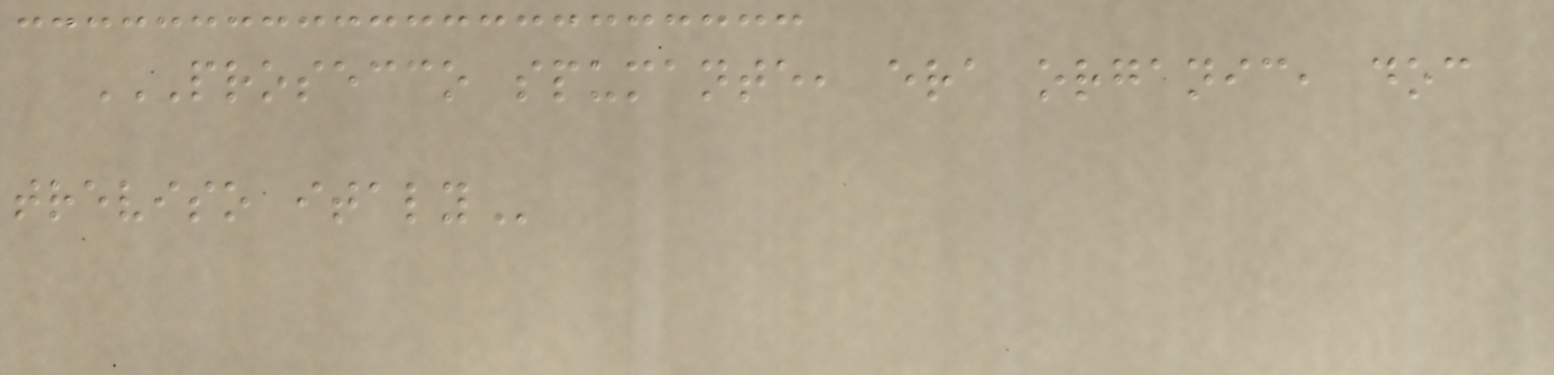PROSECCO SPUMANTE, ERA ORGANIC, DOC
TREVISO ITALY
